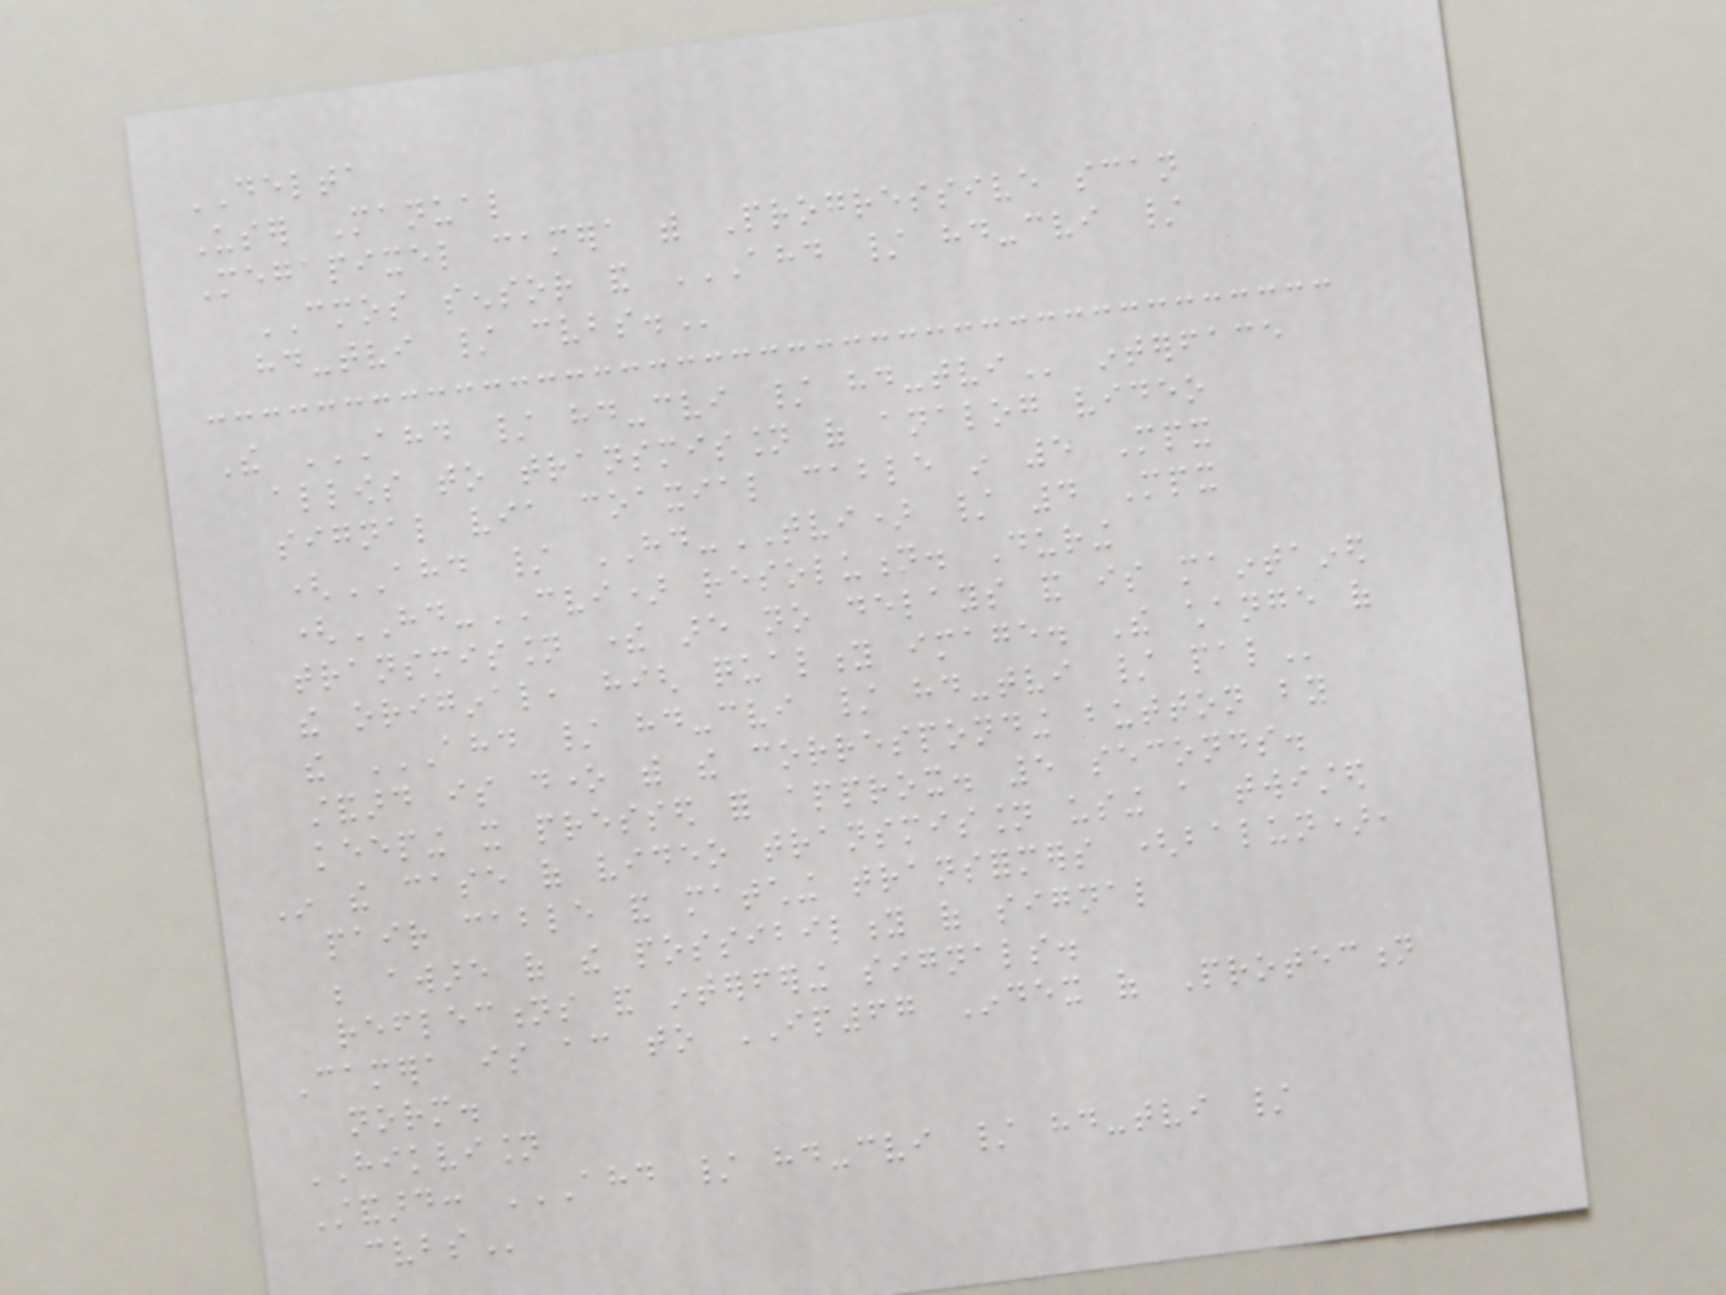DELTA
User Manual
Megapixel camera with Progressive scan
CMOS sensor and AHD / HD-CVI /
HD-TVI / CVBS.
The AHD / HD-CVI / HD-TVI interface
allows to transmission of analog video
signal via coaxial cable in 5 Mpx
(AHD / HD-TVI) / 4 Mpx
(HD-CVI) resolution. During
transmission there are no delays and is maintained
the original, high quality image. The change of
the AHD / HD-CVI / HD-TVI / PAL
standard is done with the corresponding button by
keeping it pressed for approx. 5 seconds.
In the case of video transmission using a twisted
pair cable and matching transformers (balun),
be aware of the possibility of signal
reflections and interfering signals.
Camera is according to IP67 Index of Protection
norm.
HIKVISION
Standard: AHD / HD-CVI / HD-TVI /
CVBS
